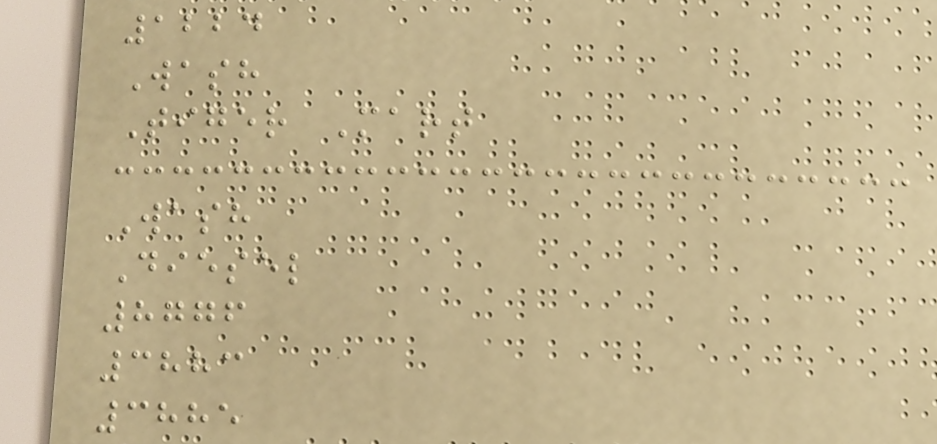1224
Wash
Tiger Mart
Wash
Diesel
8776
3883
3885
